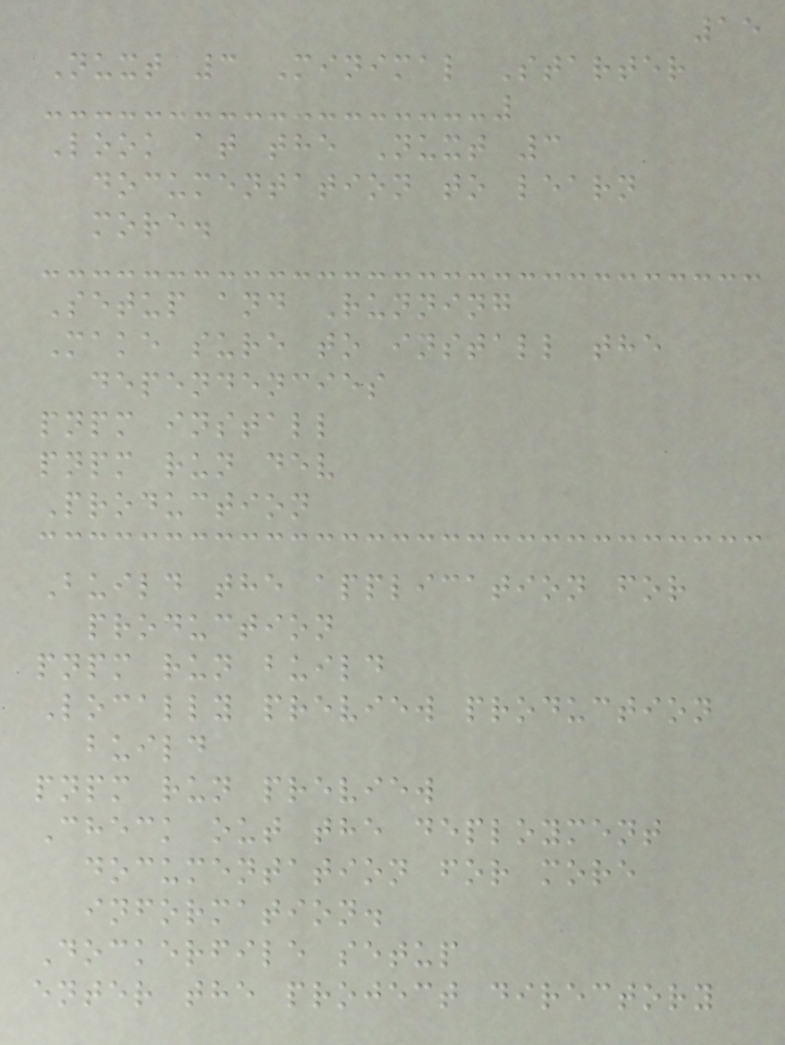15
Nuxt 3 Minimal Starter
Look at the Nuxt 3
documentation to learn
more.
Setup and Running
Make sure to install the
dependencies
pnpm install
pnpm run dev
Production
Build the application for
production
pnpm run build
Locally preview production
build
pnpm run preview
Check out the deployment
documentation for more
information.
Dockerfile setup
enter the project directory
